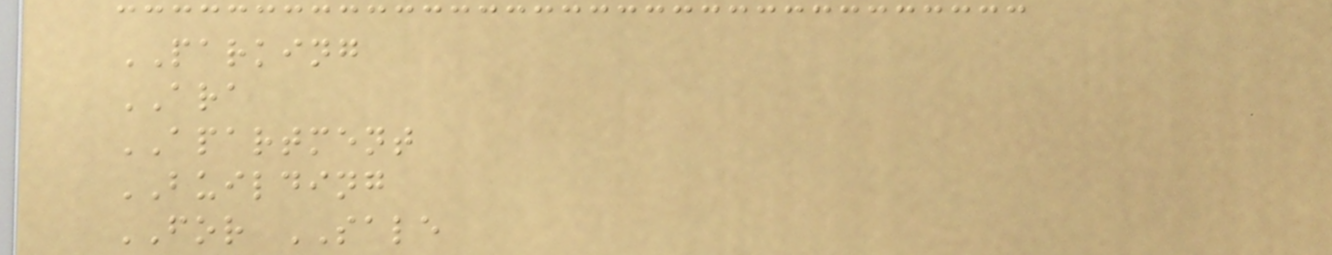PARKING
ARA
APARTMENT
BUILDING
FOR SALE
